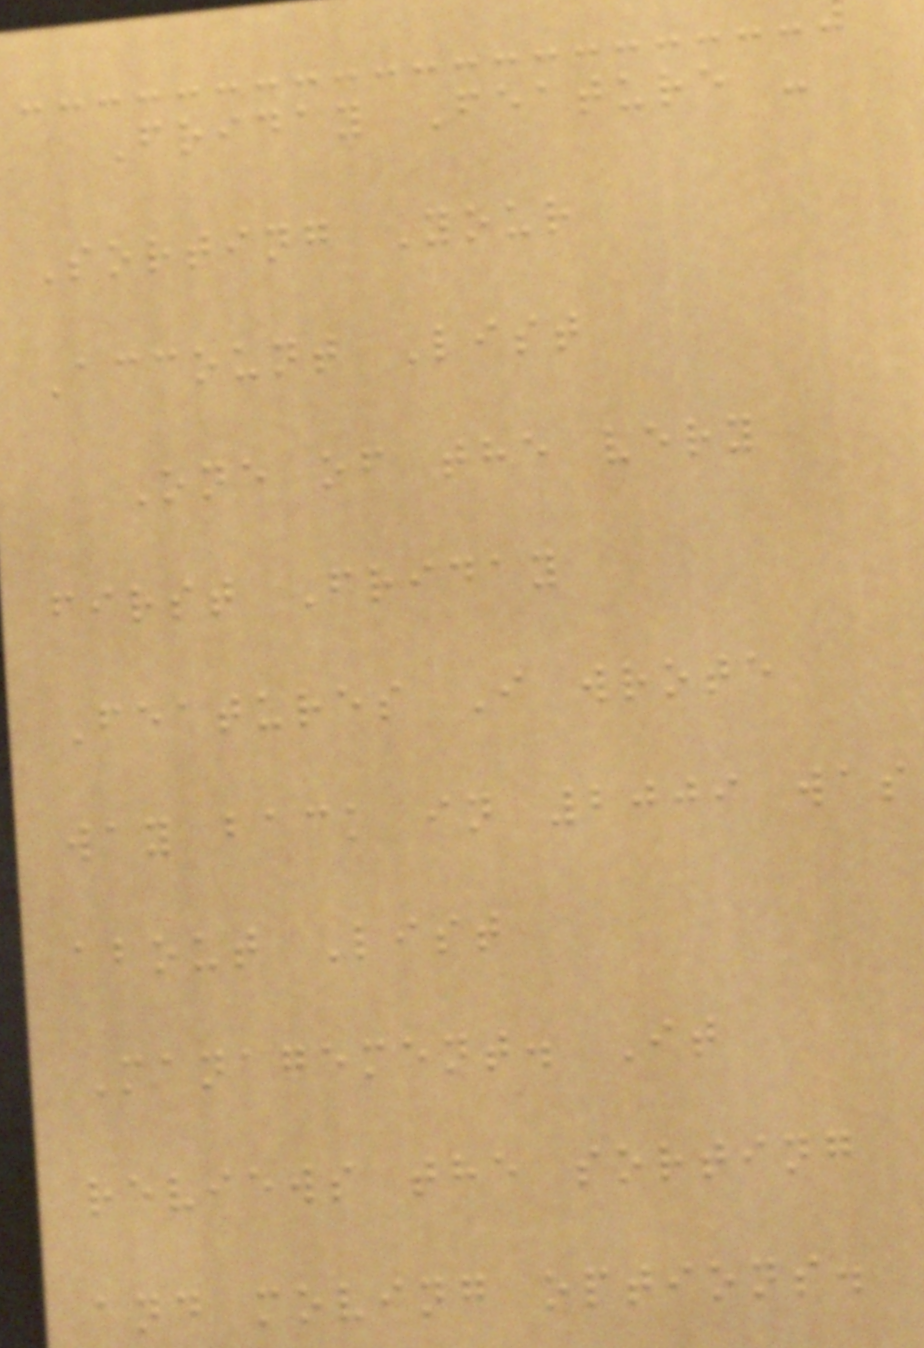Friday Feature -
Sorting Your
Account List
One of the very
first Friday
Features I wrote
way back in 2009 was
about List
Management. It
reviews the sorting
and moving options.
